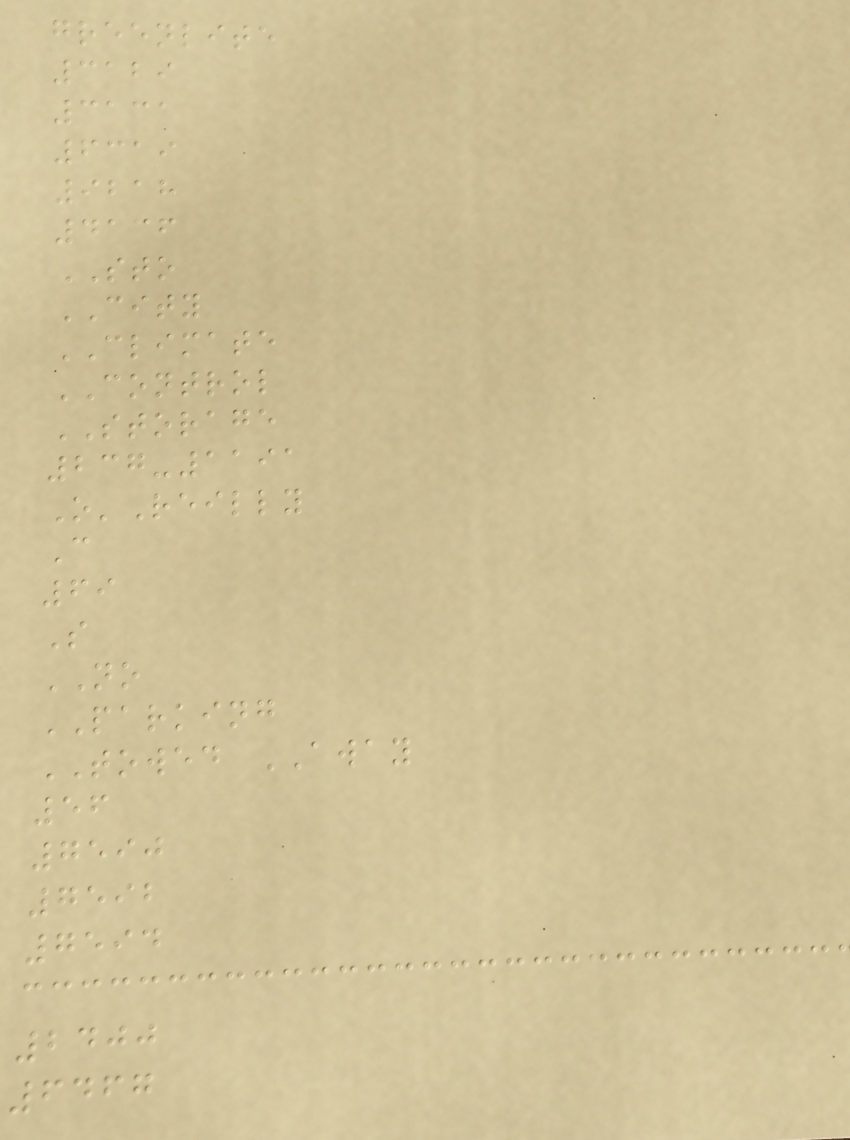greenlite
3129
3131
6319
9218
4136
STO
CITY
CLIMATE
CONTROL
STORAGE
237-1191
O'Reilly
C
69
S
NO
PARKING
TOWED AWAY
56
7590
7592
7594
2400
6467
